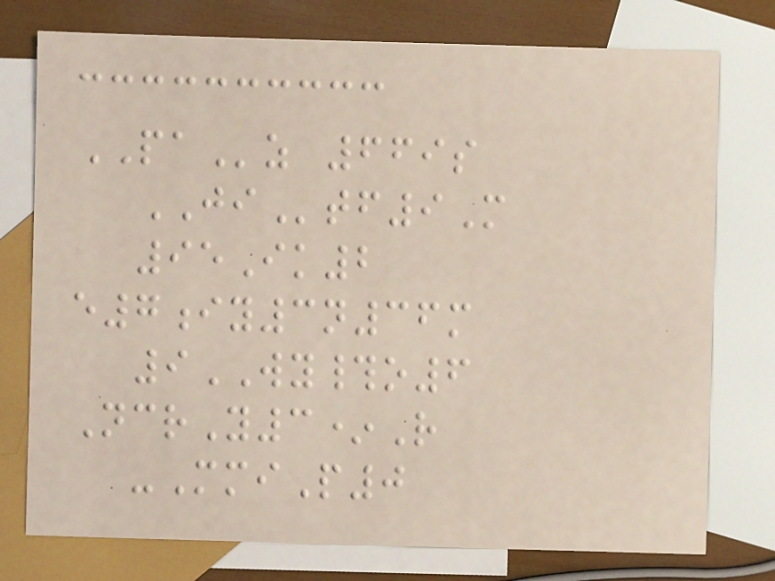PAz 669s
JItf9M
95Ik2
e7iy3n36m
9WY#o6
NcrY3*R
-MmiP0
